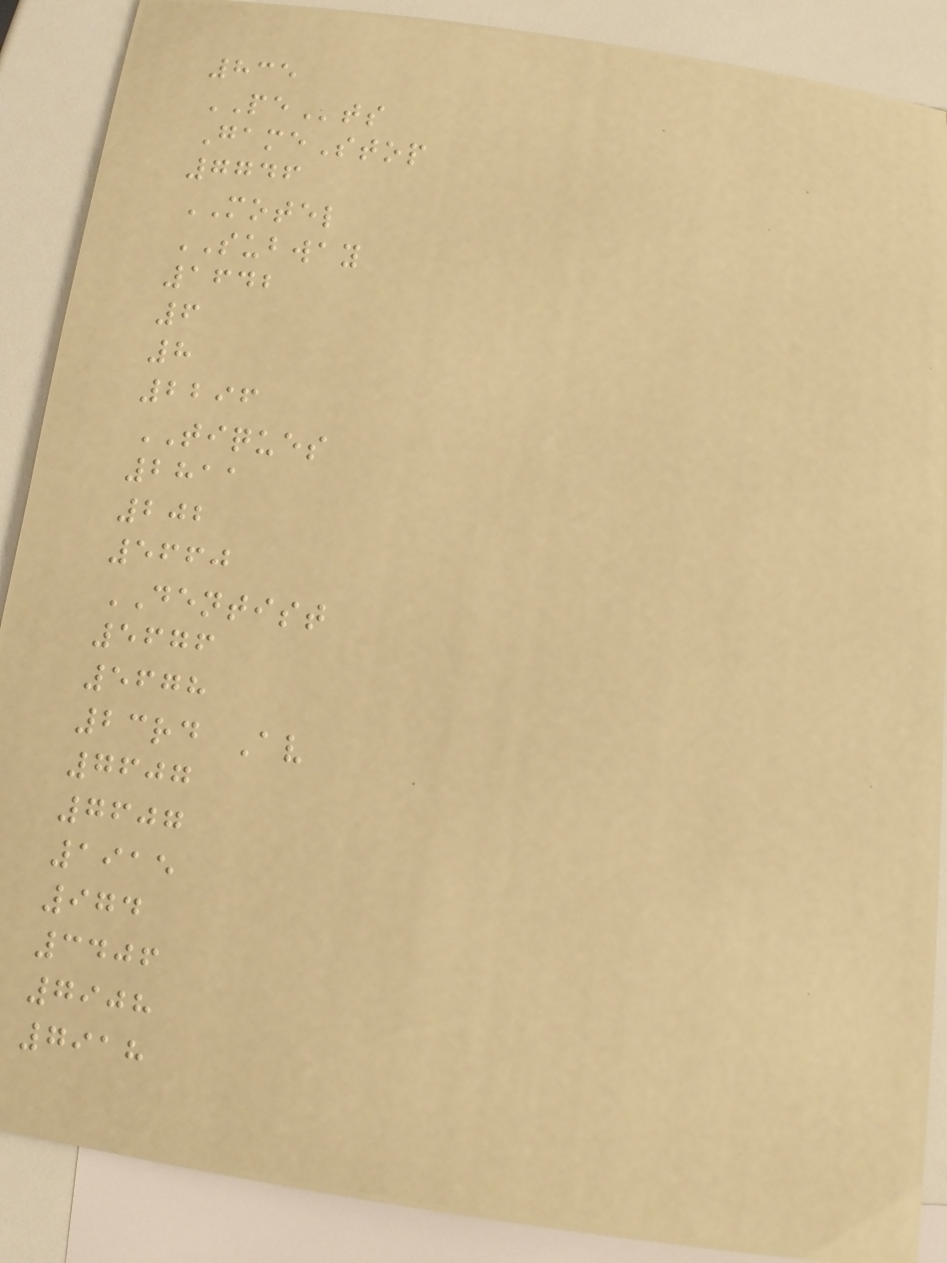835
PEts
GameStop
7746
MOTEL
SUBWAY
1642
6
8
2296
TIQUES
2811
202
5660
DENTIST
5676
5678
23rd Av
7607
7607
1915
974
3406
7908
7918
